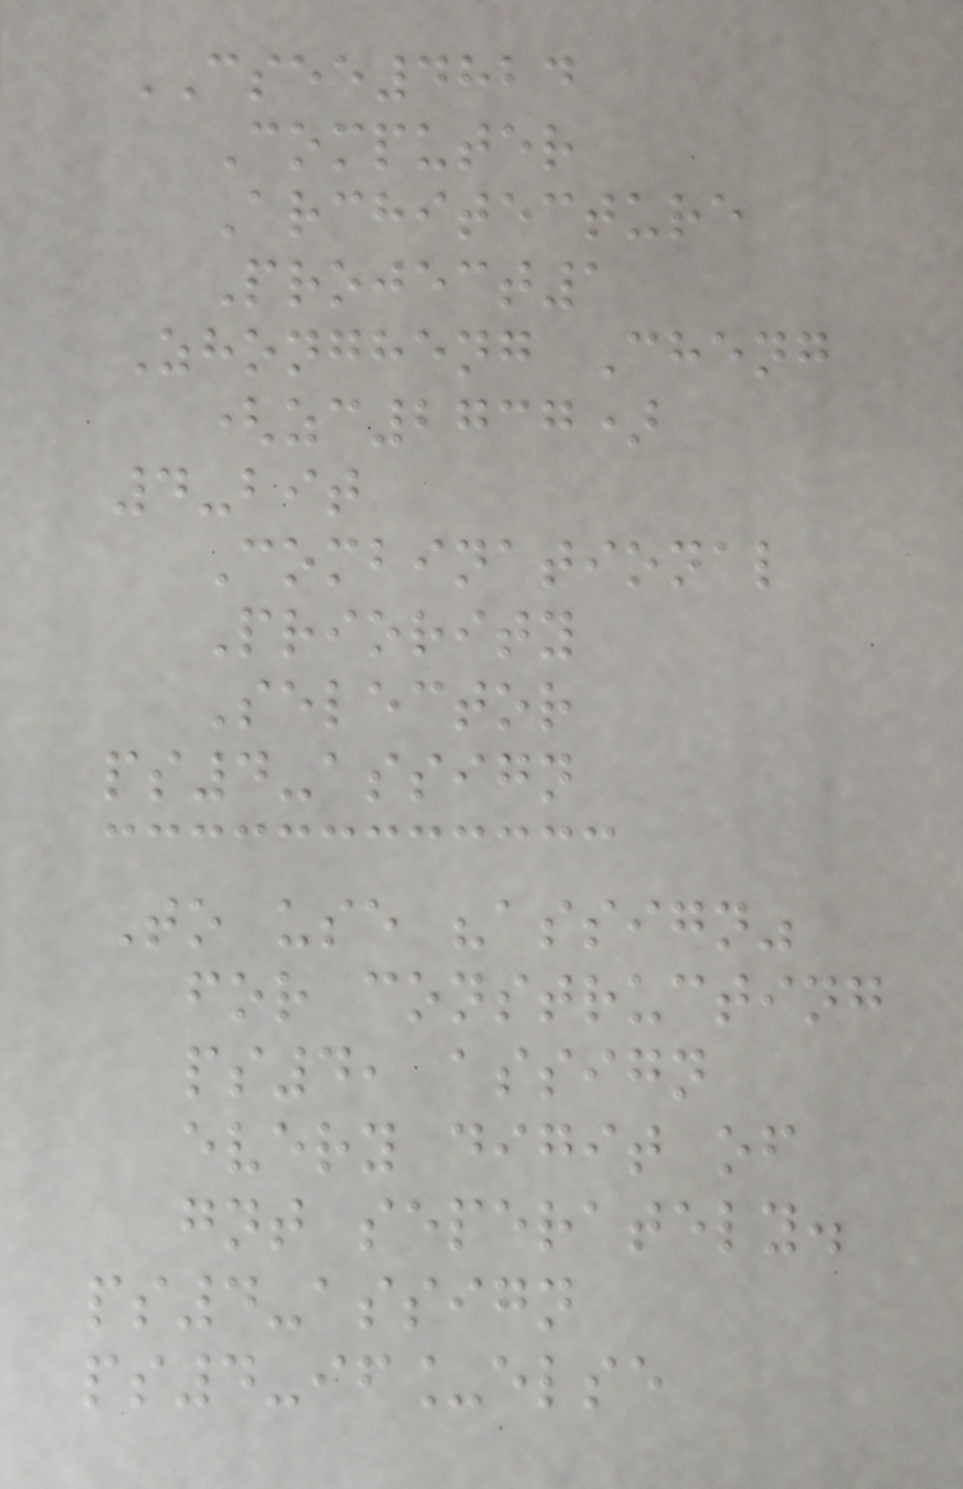CSEE4824
Computer
Architecture
Project1
Zhongheng Cheng
(zc2737)
4-bit
Combinational
Priority
Selector
ps4-assign
To use "assign"
for constructing
ps4, assign
every digit of
gnt seperately.
ps4-assign
ps4-if_else
